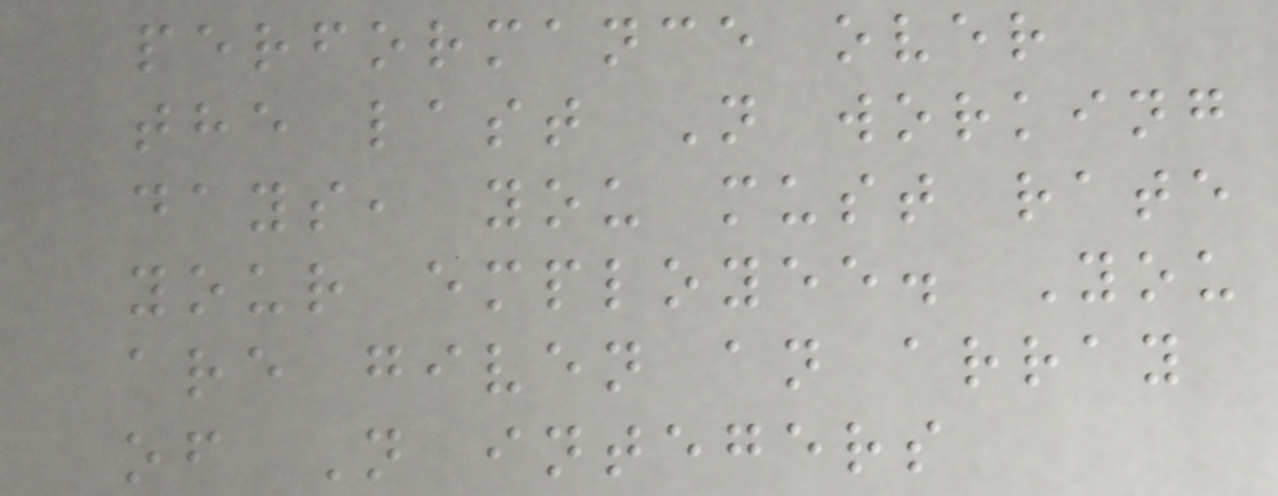performance over
the last N working
days, you must rate
your employee. You
are given an array
of N integers
